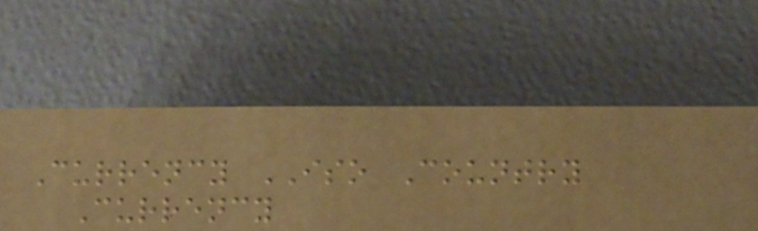Currency ISO Country
Currency
